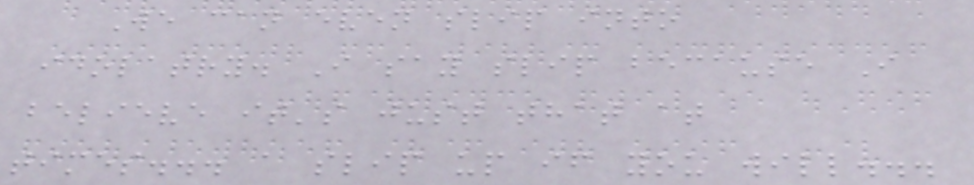We can even slip into
idolatry. I say slip because I
believe it's just that at
times... a slip up if you will...
